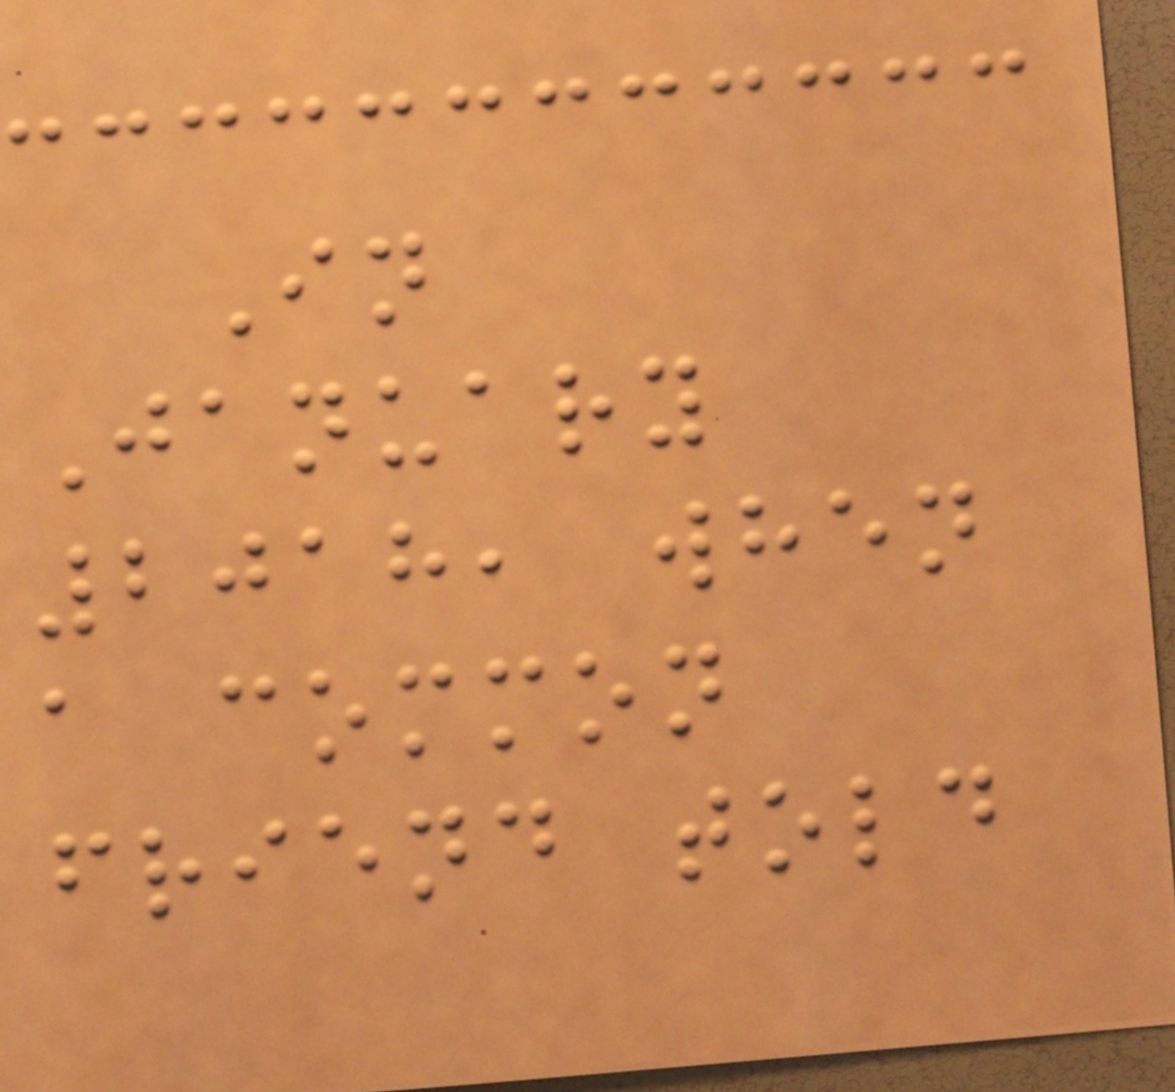In
January
2018, when
a common
friend told
